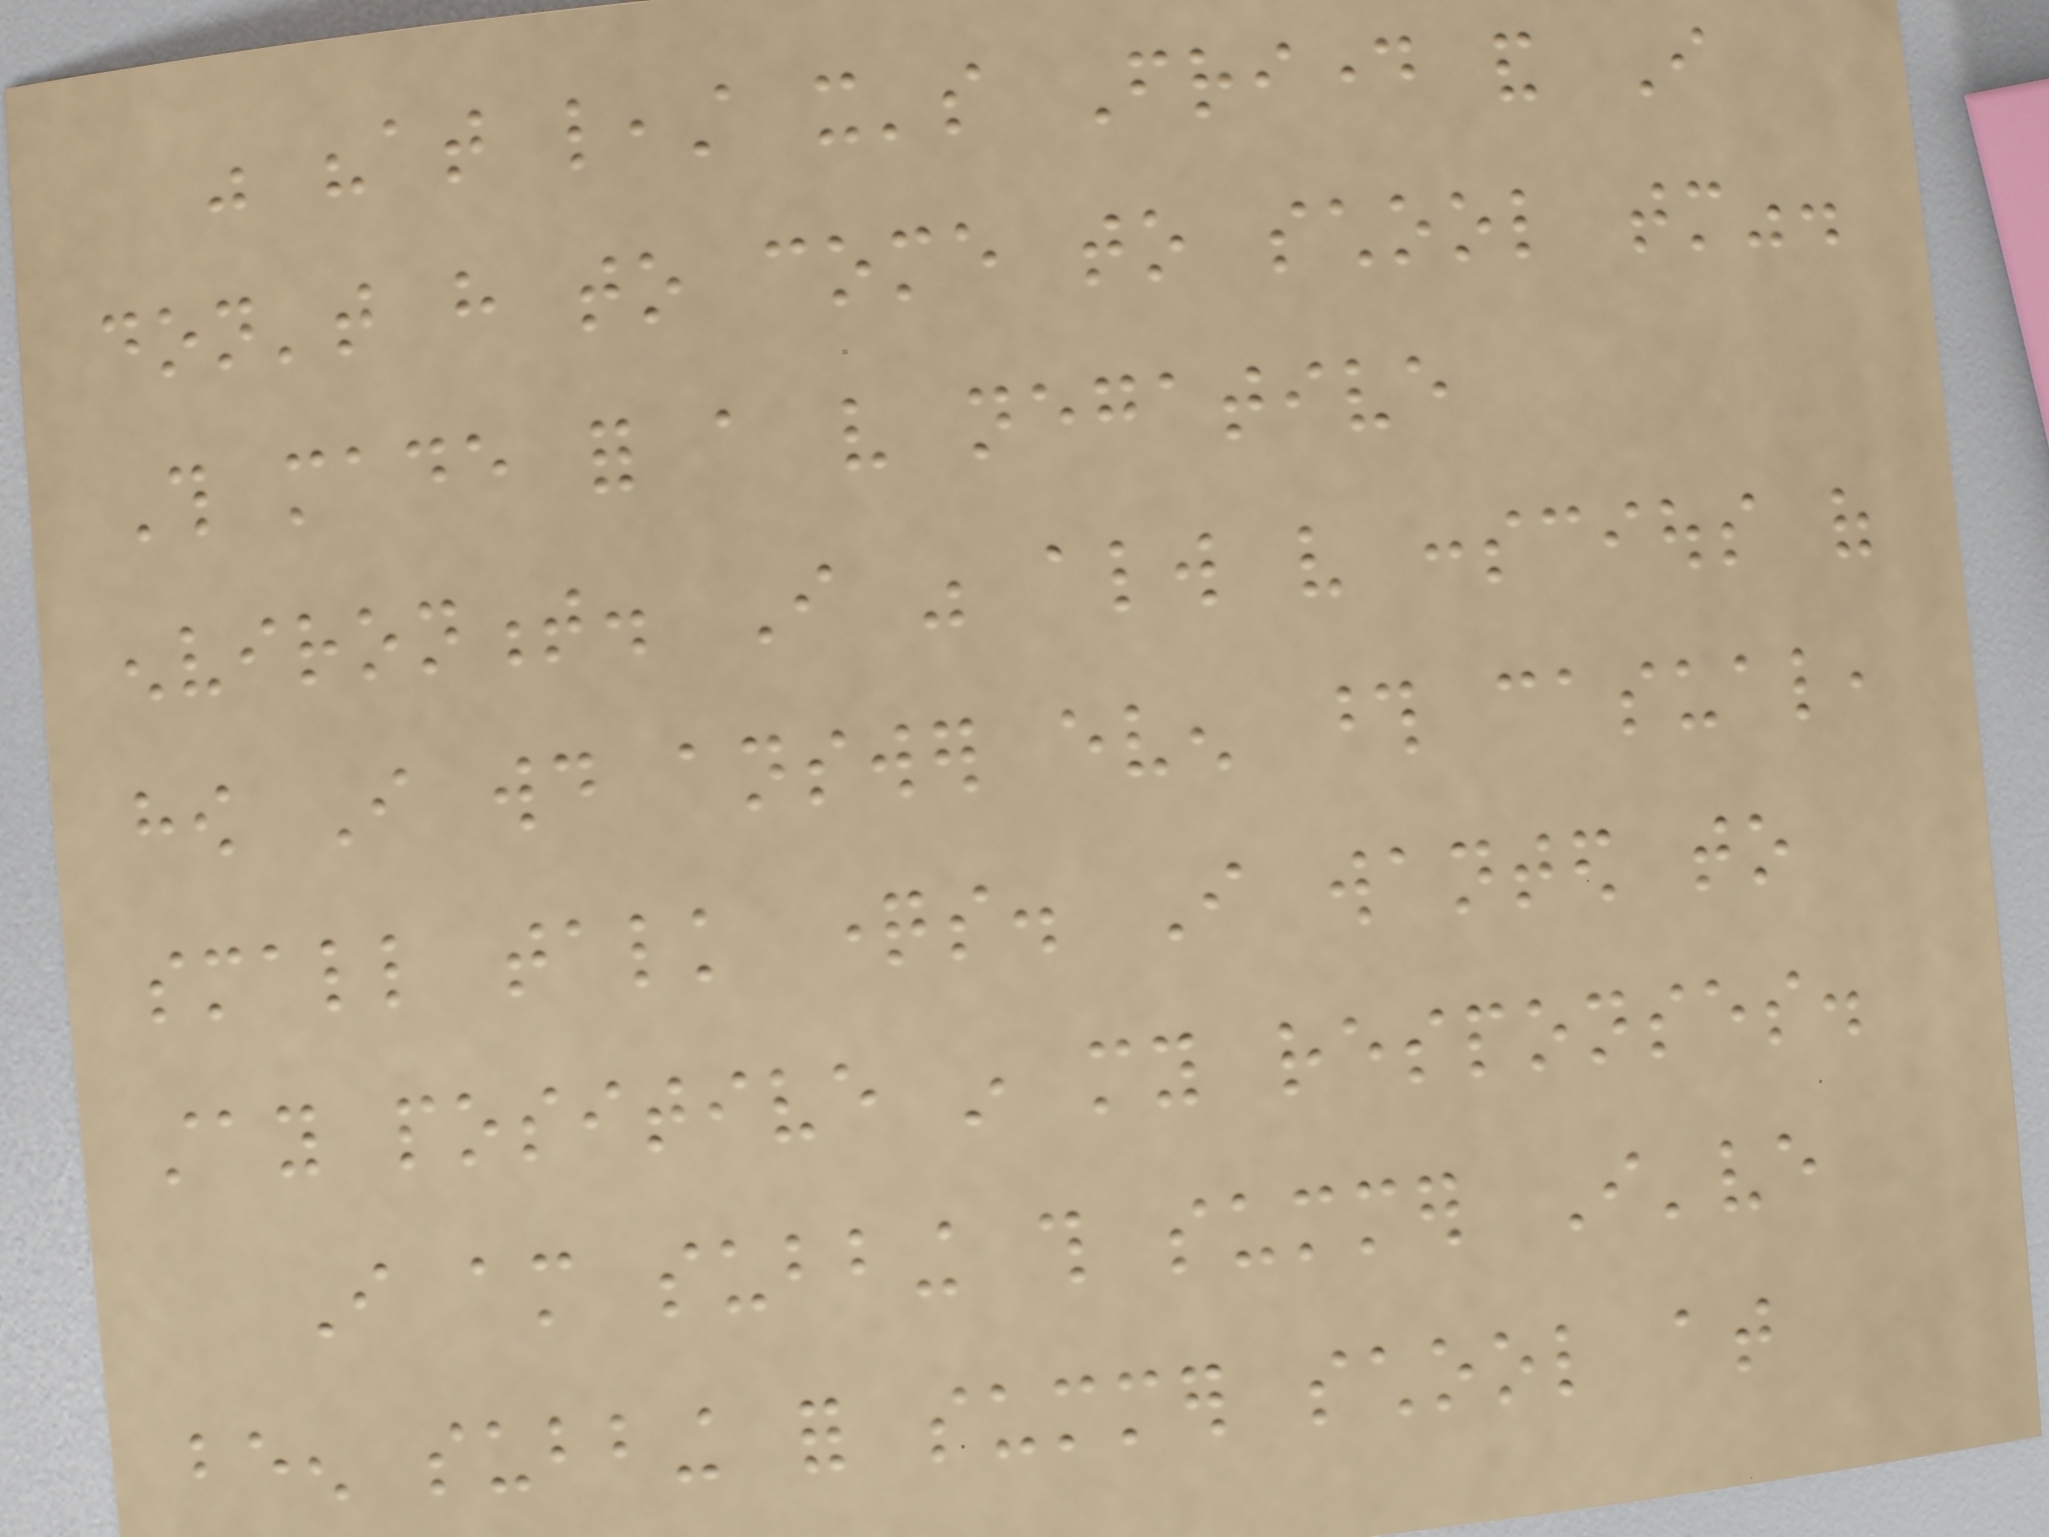was "at least it's Friday and I
don't have to come to school tomorrow".
This made for a very negative
environment. I was always very conscious of
how I would answer even those casual,
small talk questions. I wanted to
stay positive in my responses.
I am subbing this summer I've
been subbing for summer school at
